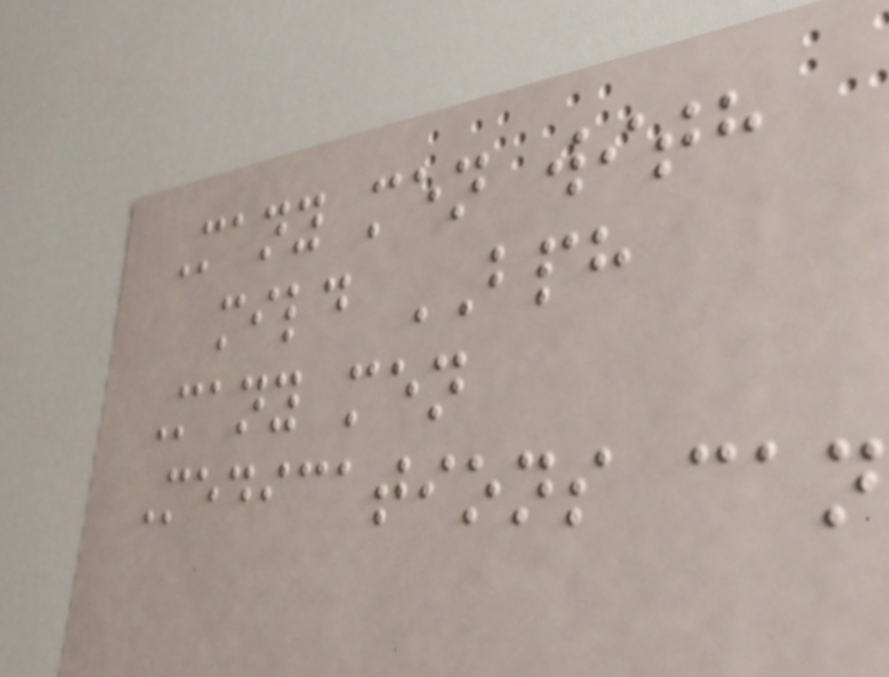Many men with
mild BPH
Many men
Medications can
